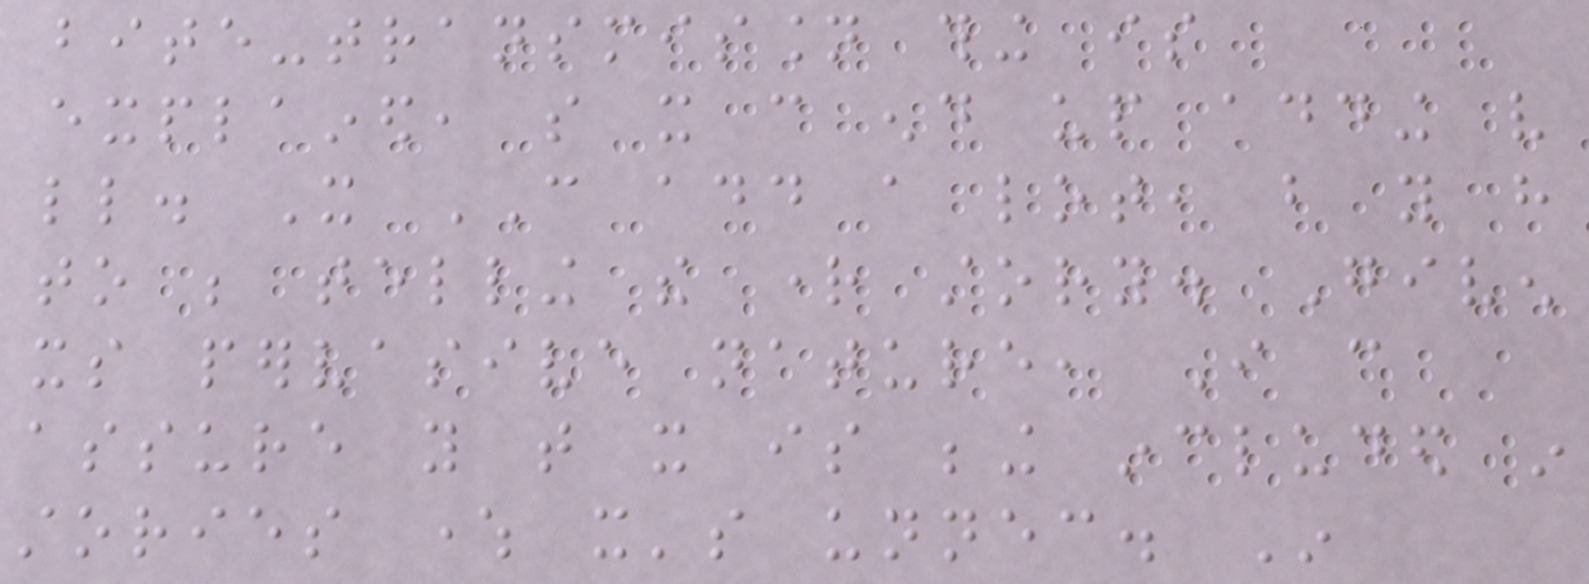bite-transmission thing is
explained, so it can end up adding very
little. It CAN add a lot, but you have
to be telling the right story. Given
its pervasive nature, I can
assure you that it is being included in
stories where it's unnecessary. In
